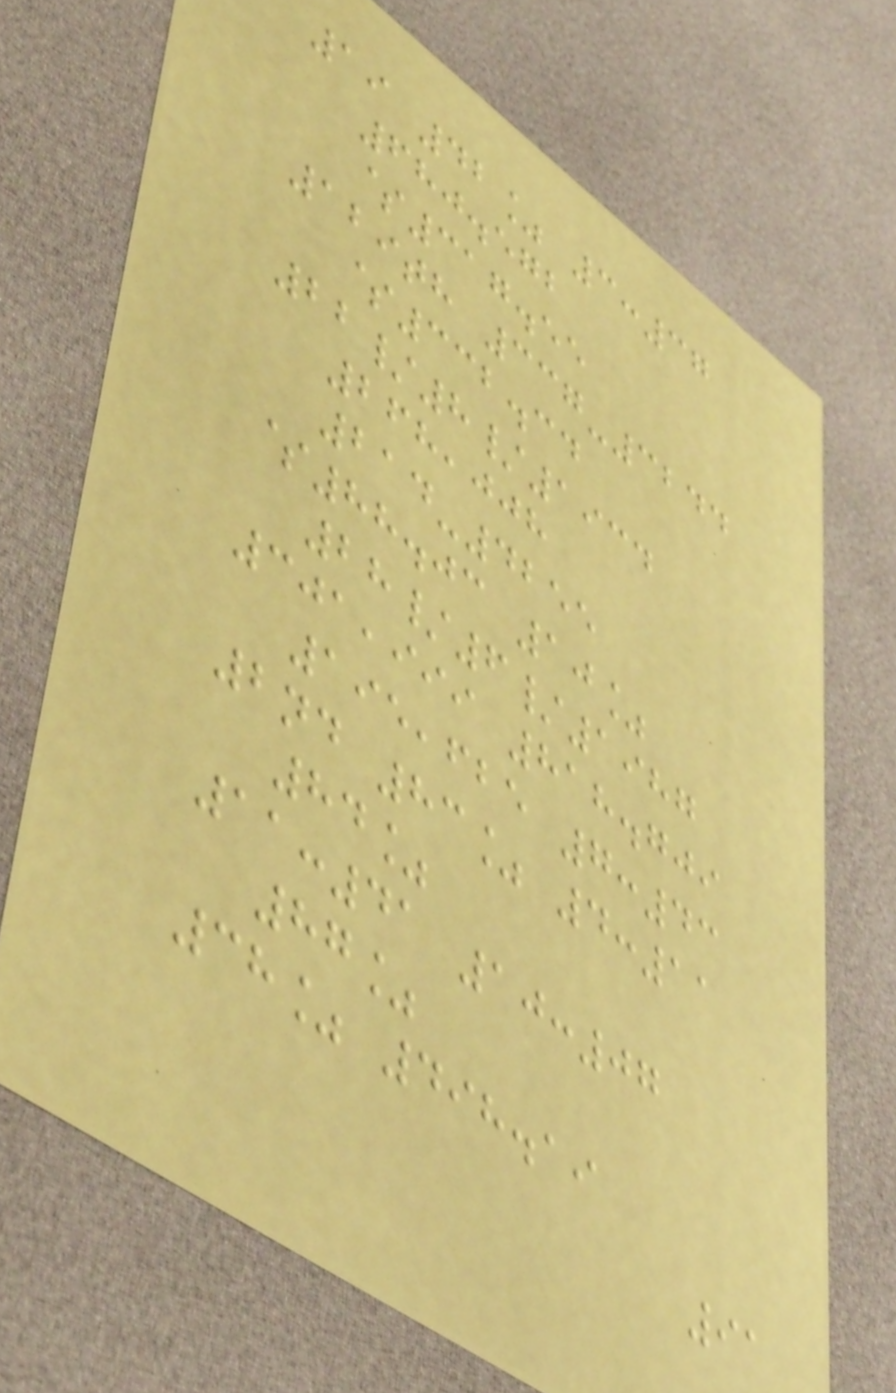19 42% 3:37
680.572
$317.55
129th 337-3244
$332.34
22/8/1934
268,008
214-4255
$88.03 10%
28/6/1987
301,999 818.709
195,625 7:43
2nd 83% 4:11
84%
11:41 10:07
87%
38% 498.19
91
